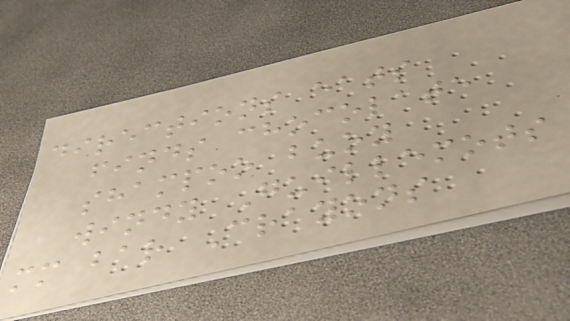directions eats
finds chocolate
shampoo buoy
windy Guillemots
mm bar Crayons
